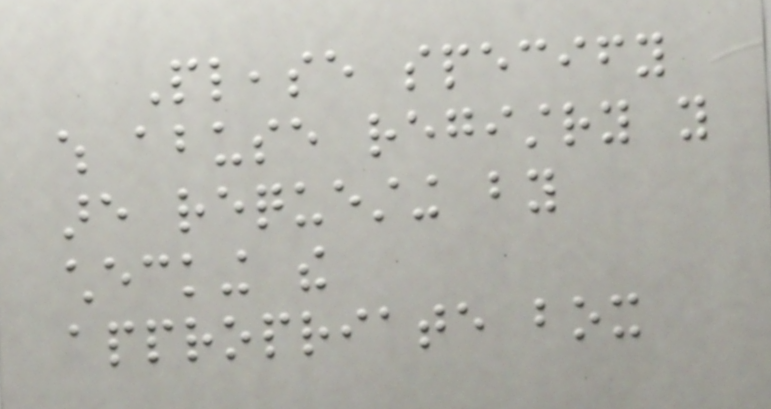Please specify
which abuse registry you
are requesting by
checking the
appropriate box
